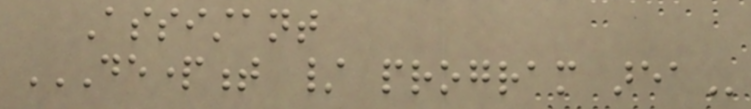Assistant
DEPARTMENT / PROGRAM AREA
